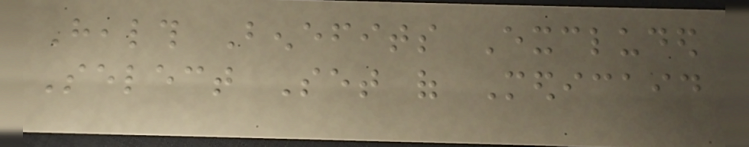Health Benefits Excluded
Select Set of Medicaid
